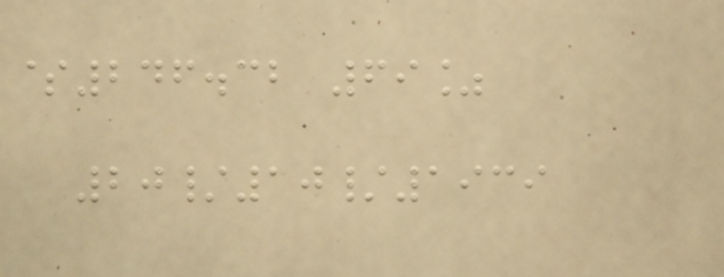$246.32 69%
20/10/1939
